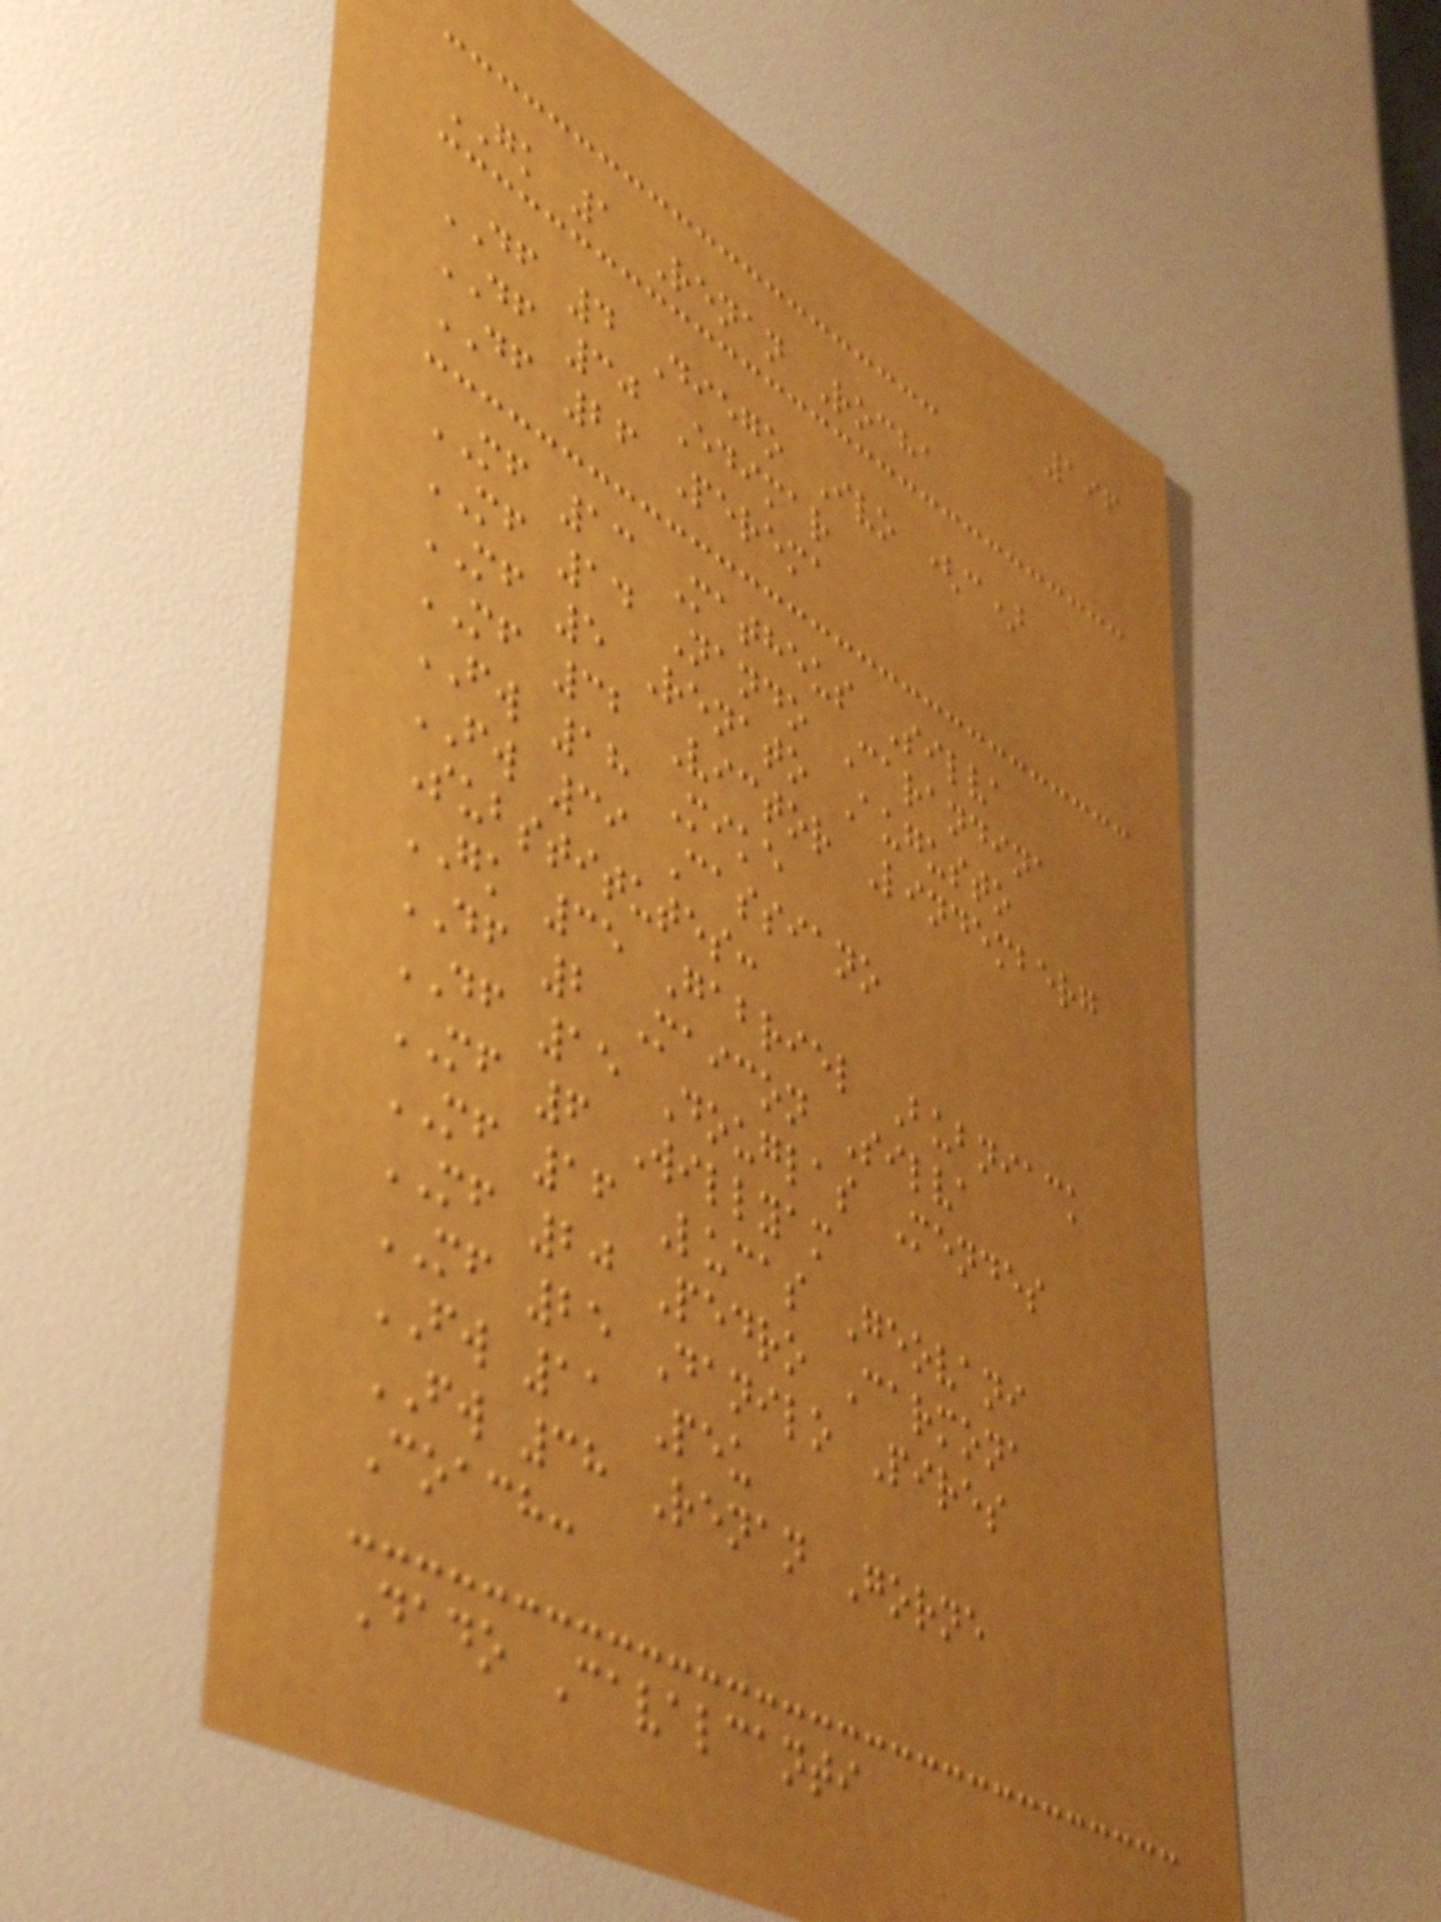196
GK 1 Renan Rocha
DF 4 Diego Ivo (c)
DF 30 Edimar
DF 26 Perema
MF 13 Matheus Silva
MF 14 Nando Carandina
MF 5 Renato Augusto
MF 32 Victor Lindemberg
FW 18 Mike
FW 39 Cassiano
Substitutes:
GK 35 Gabriel Bubniack
DF 2 Maicon Silva
DF 15 Douglas Mendes
MF 6 Willyam
MF 16 Lucas Geovani
MF 20 Pedro Carmona
MF 25 Danilo Pires
FW 11 Peu
FW 38 Renan Gorne
Coach:
Dado Cavalcanti
